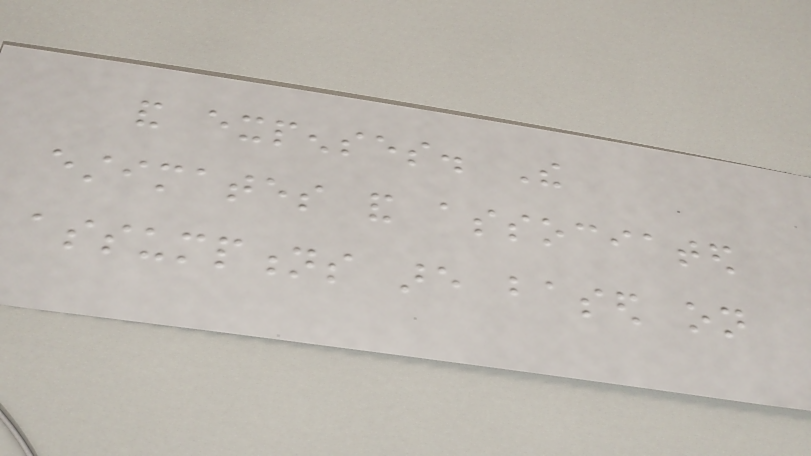and expenses. The
estimates and associated
assumptions are based on
